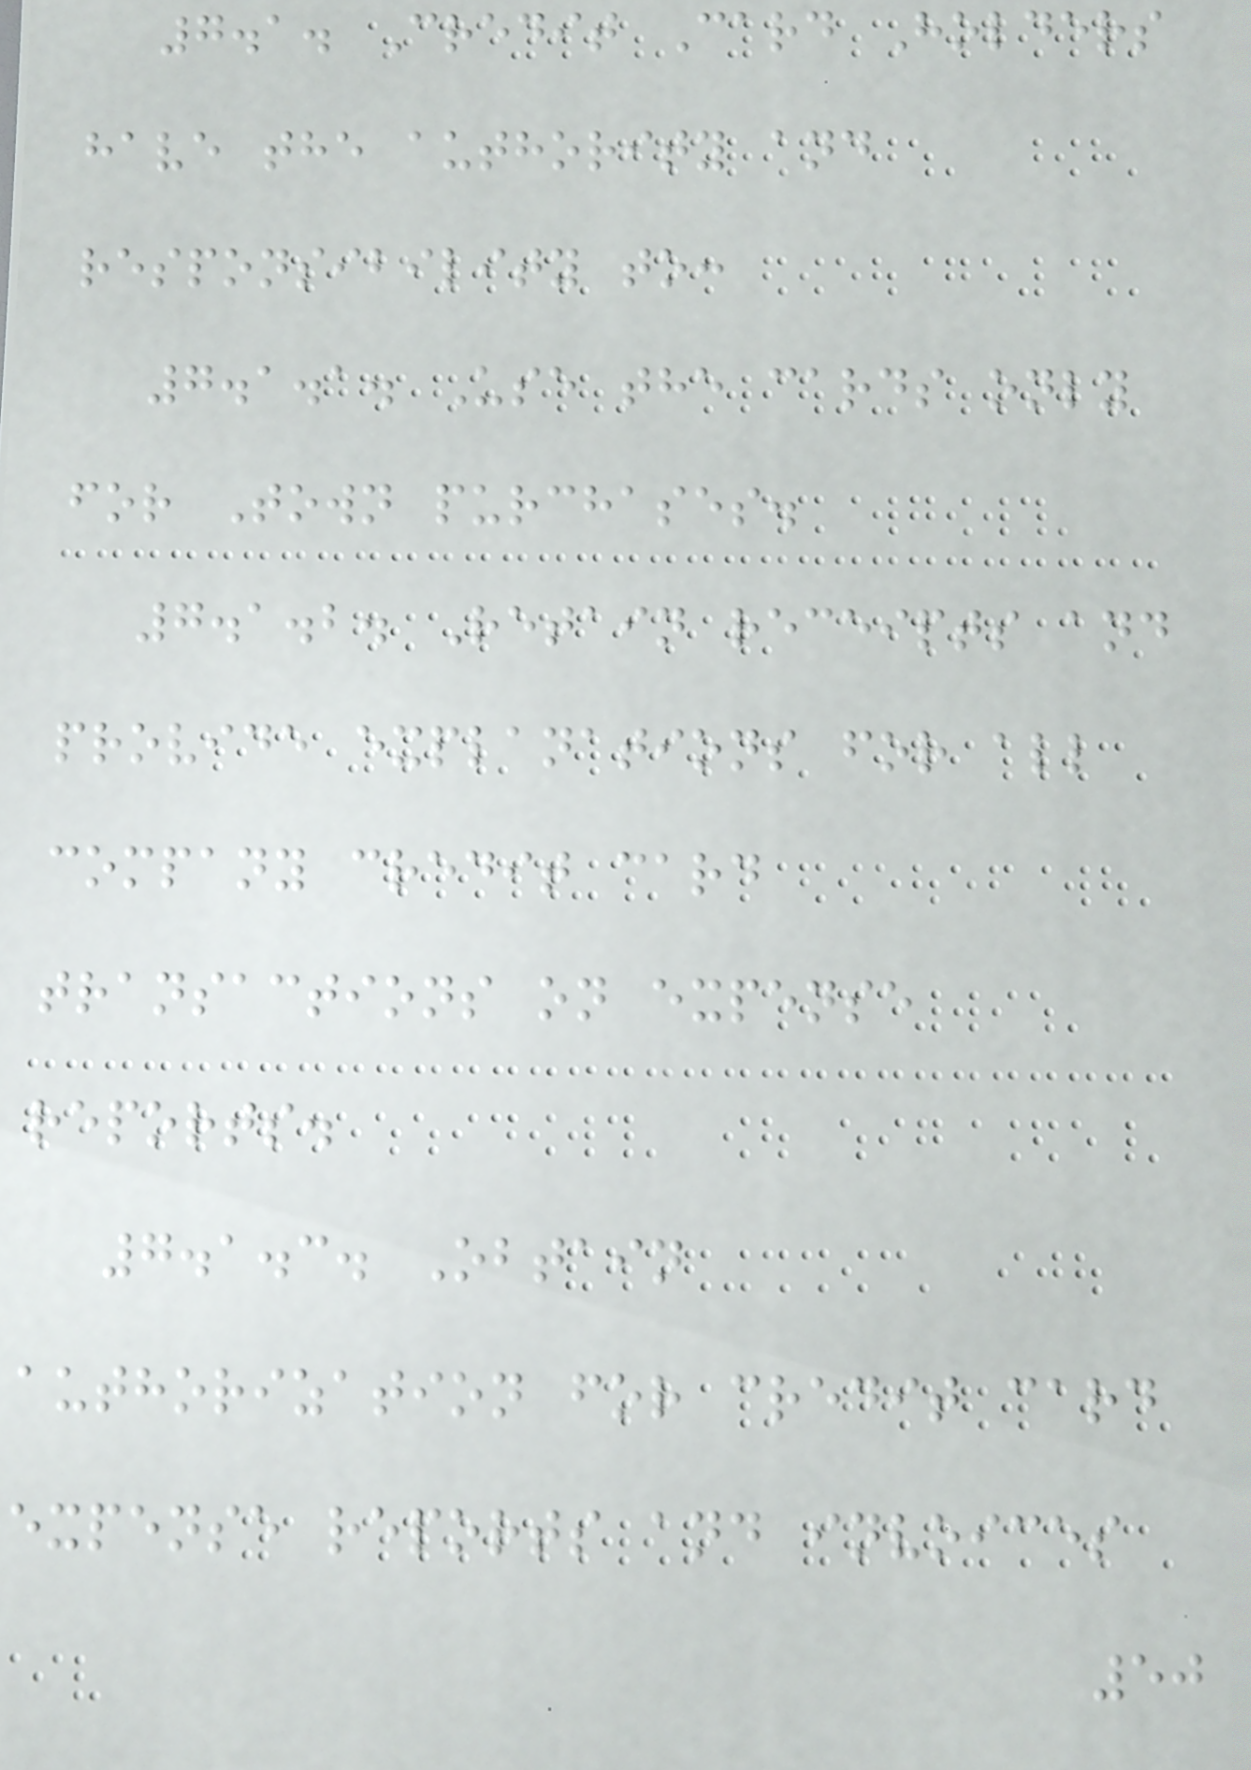7.1. Credit Card Holders
have the authority and
responsibility to:
7.1.1. Use the cards only
for Town purchases.
7.1.2. Retain receipts and
provide explanations for all
company credit card
transactions on expense
reports.
7.1.3. Obtain
authorization for credit card
expense reports and invoices
50
